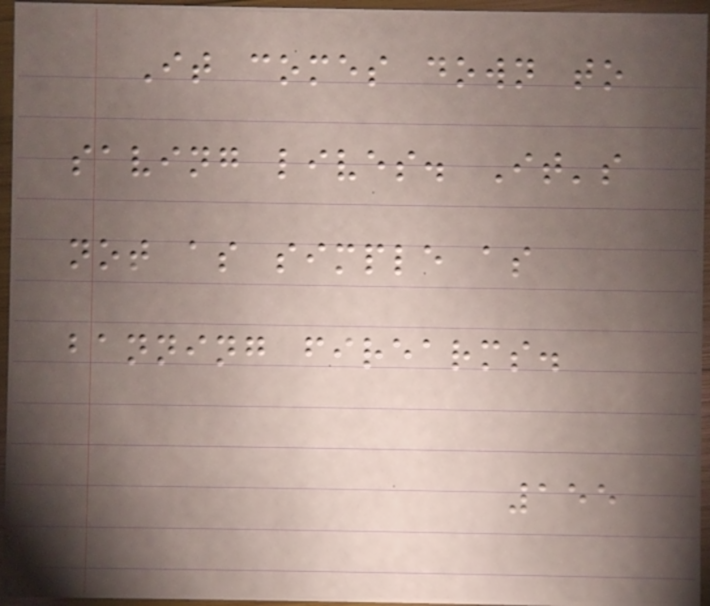It comes down to
saving lives. It's
not as simple as
banning firearms.
155
